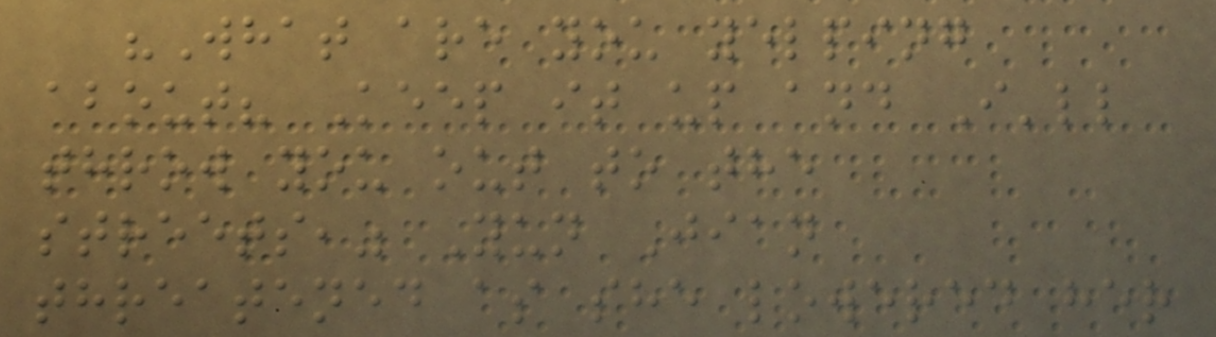"What are you yelping
about? Keep it up and I'll
throw you out to the
streets," Yun Jian
threatened as she lowered her
